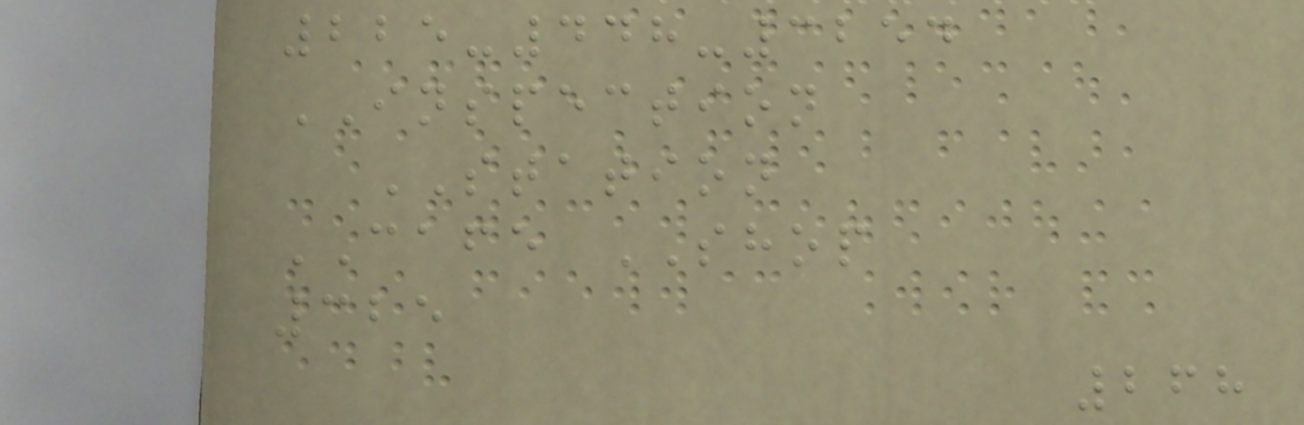225-448-3254
INSPECTION
STATION
CAFE SHOP
325
268
